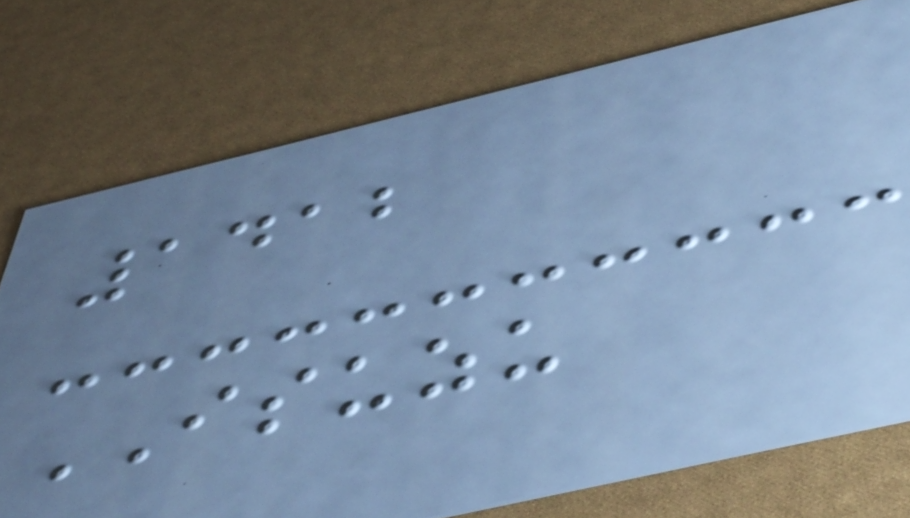1412
ISUZU
